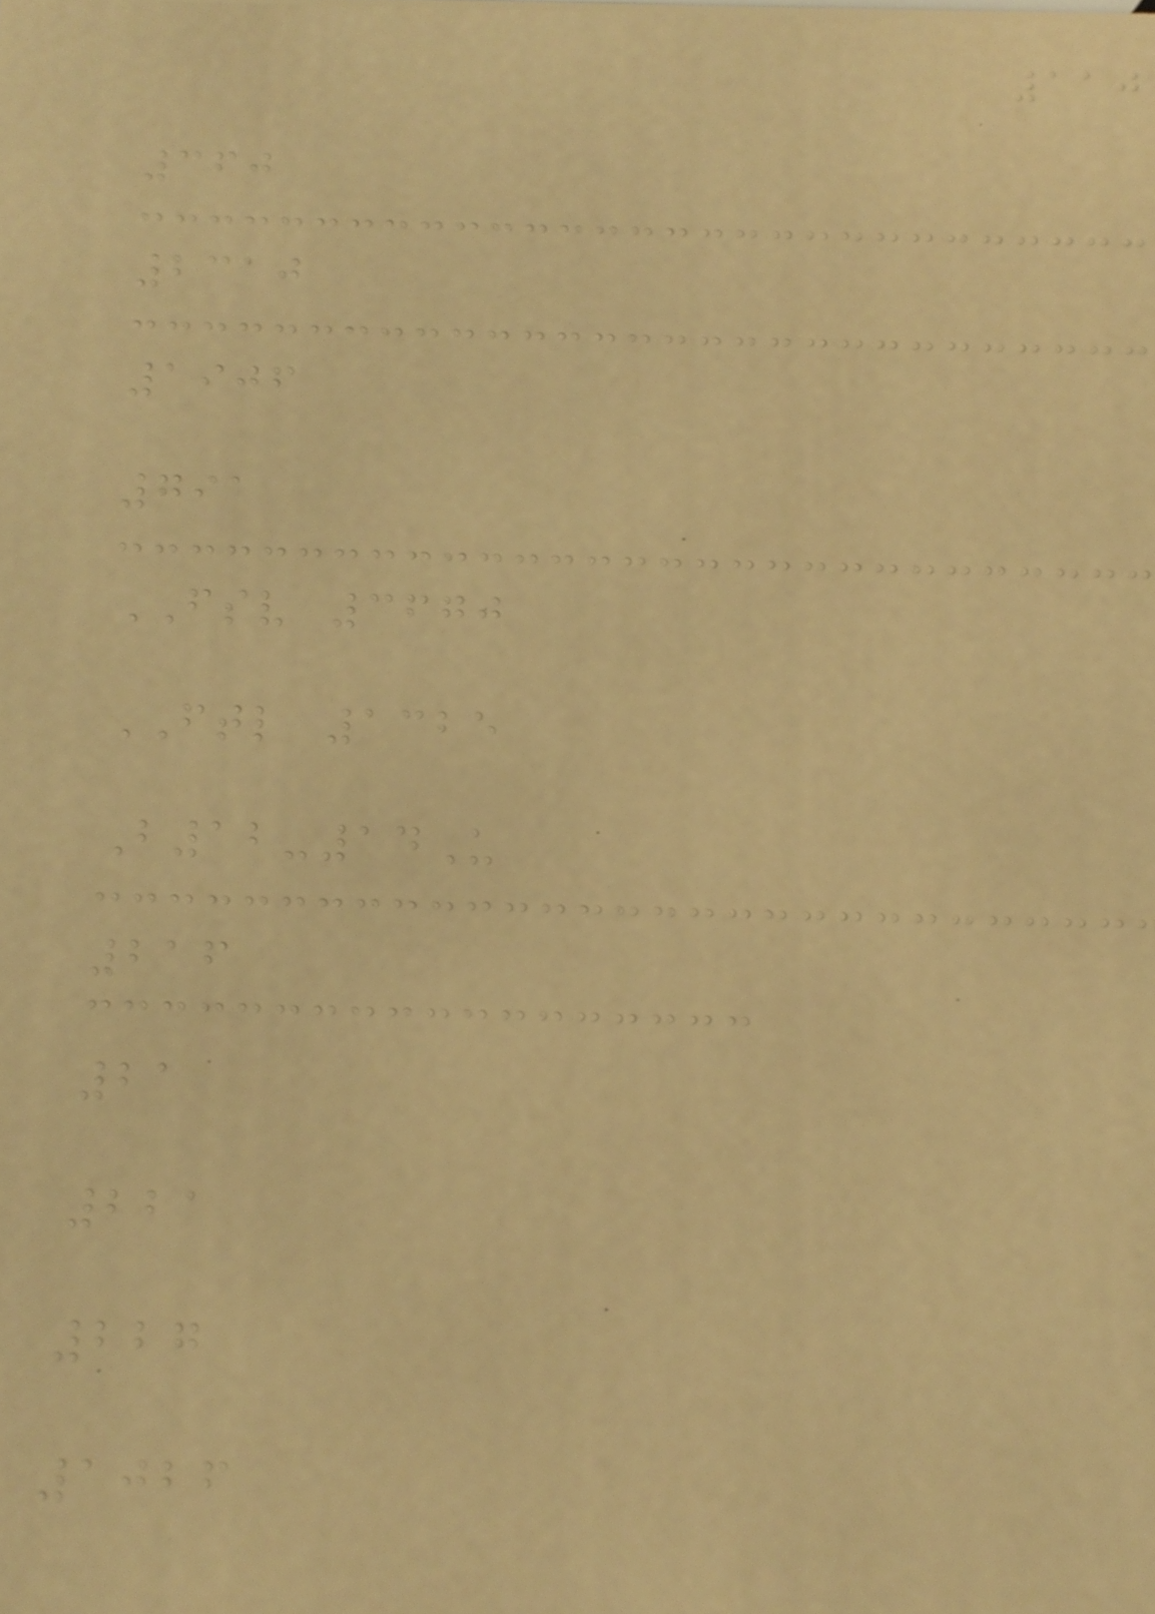110
360
2310
1906
791
FSV 3670
FTL 1325
B12-14U
216
21
221
227
1026
